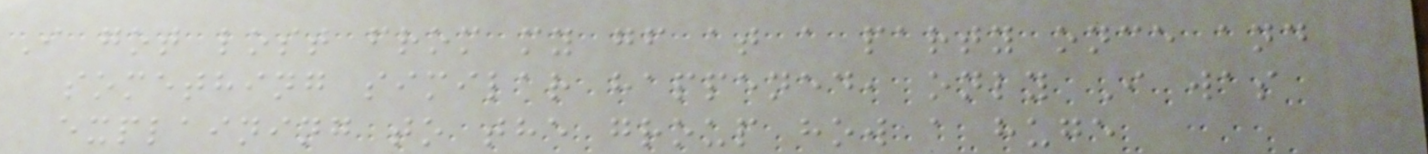I got lost from my gf at a party once and
something similar happened, only I was
explaining to the group how a huge
